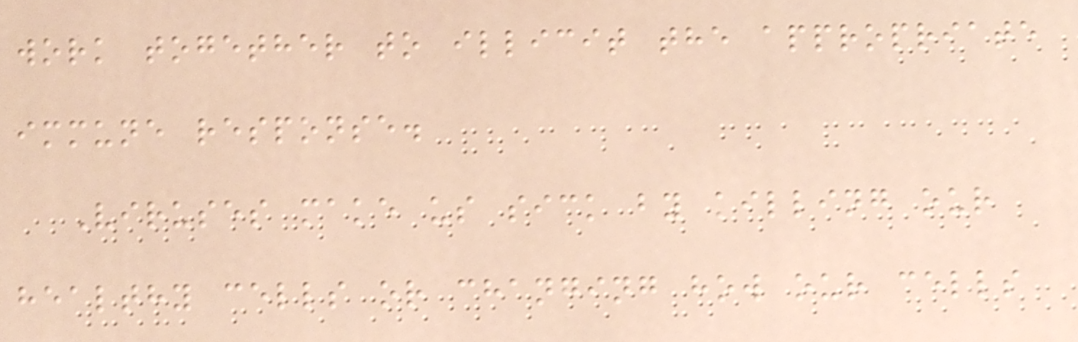work together to illicit the appropriate
immune response.
Viruses make us sick by killing our
healthy cells or changing how our cells
